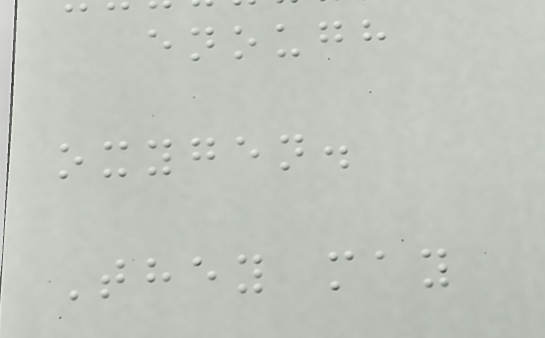enough
oxygen.
They may
